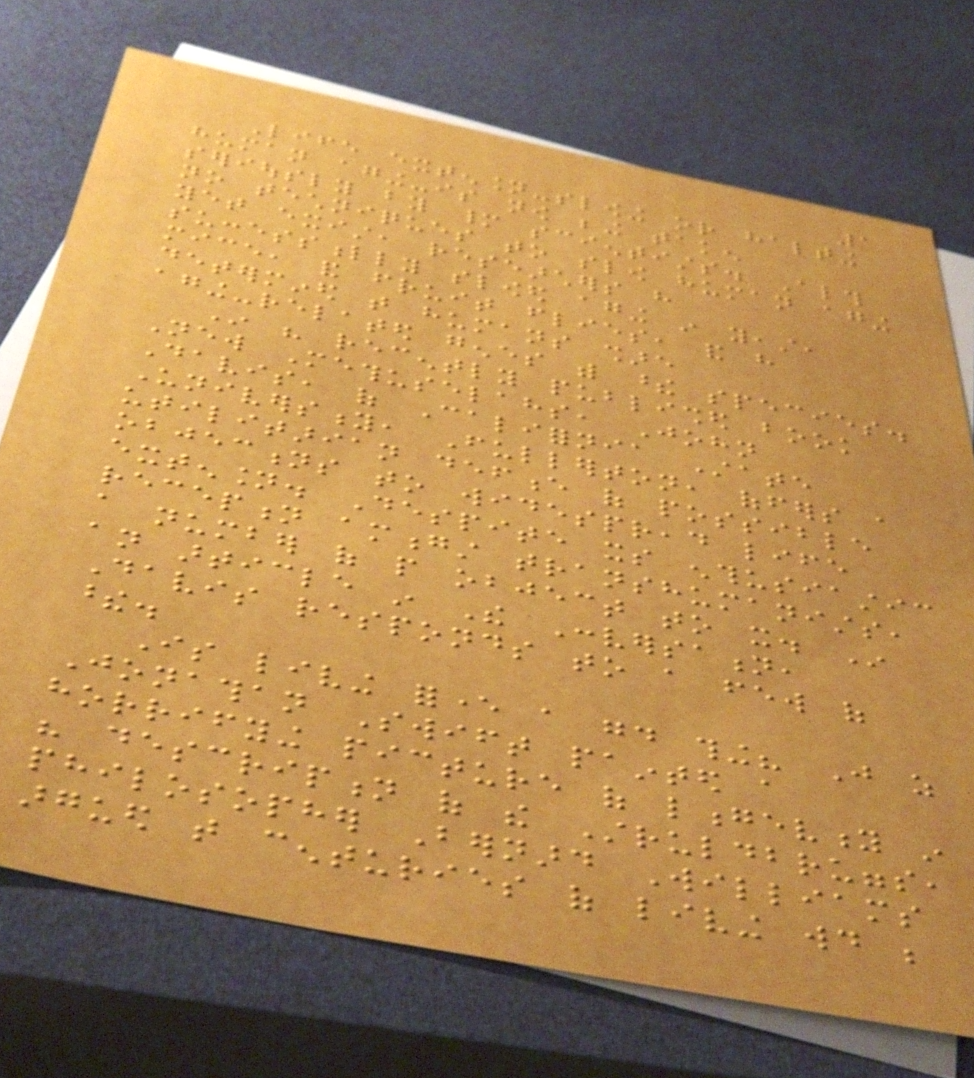1
Life extension-slowing or halting
human aging-is now being taken
seriously by many scientists. Although
no techniques to slow human aging
yet exist, researchers have
successfully slowed aging in yeast,
mice, and fruit flies, and have
determined that humans share
aging-related genes with these species.
In his recently published book
New Methuselahs, John
Davis, of California State
University, Fullerton, offers a
utilitarian defence of possible
objections to widespread life
extension. Despite its enthusiastic
reception amongst transhumanists,
a number of people object to it. In
an article in The Conversation,
Davis responds to a few of
these.
Is living forever a good thing? Just as
Jonathan Swift painted a
horrifying picture of longevity in
his description of the Struldbruggs,
philosopher Bernard Williams
argued that centuries of living would be
